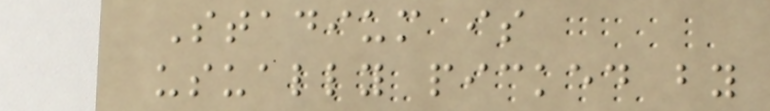Stadium is
usually picked by
